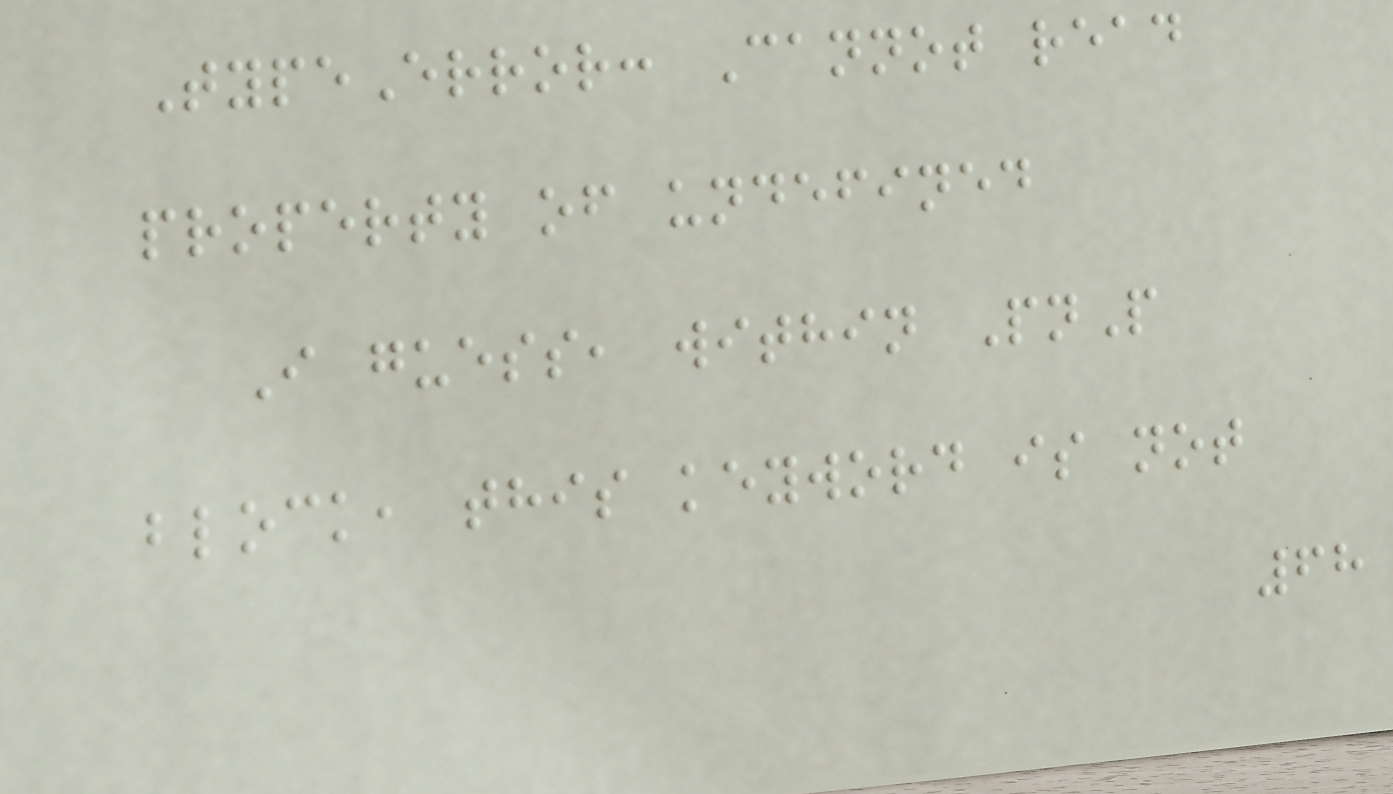TypeError: Cannot read
property of undefined
I guess, within PnP
block, this keyword is not
68
